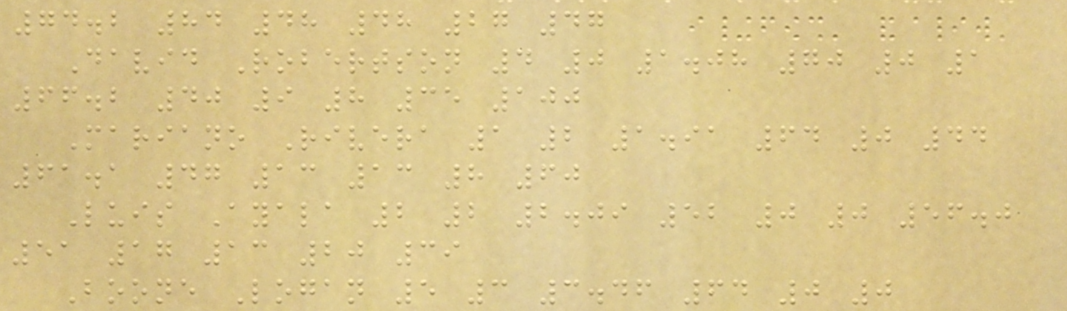74.2 84 48 48 27 47
David Robertson 4 0 1.08 70 0 1
66.2 40 9 8 35 100
Mariano Rivera 1 2 1.91 64 0 44
61.1 47 13 13 8 60
Luis Ayala 2 2 2.09 52 0 0 56.0
51 17 13 20 39
Boone Logan 5 3 3.46 64 0 0
